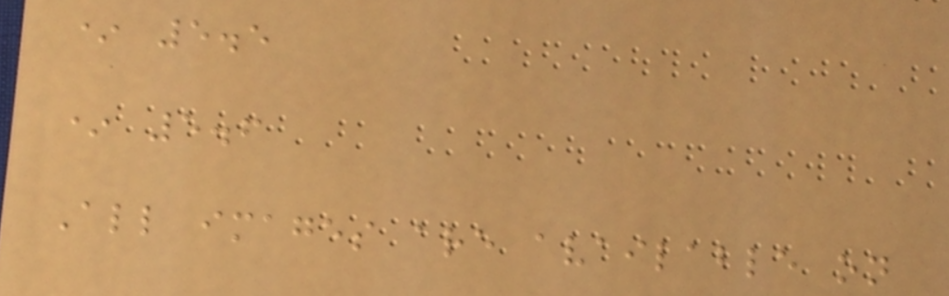* 5.5
* 5.6
All images are available on
